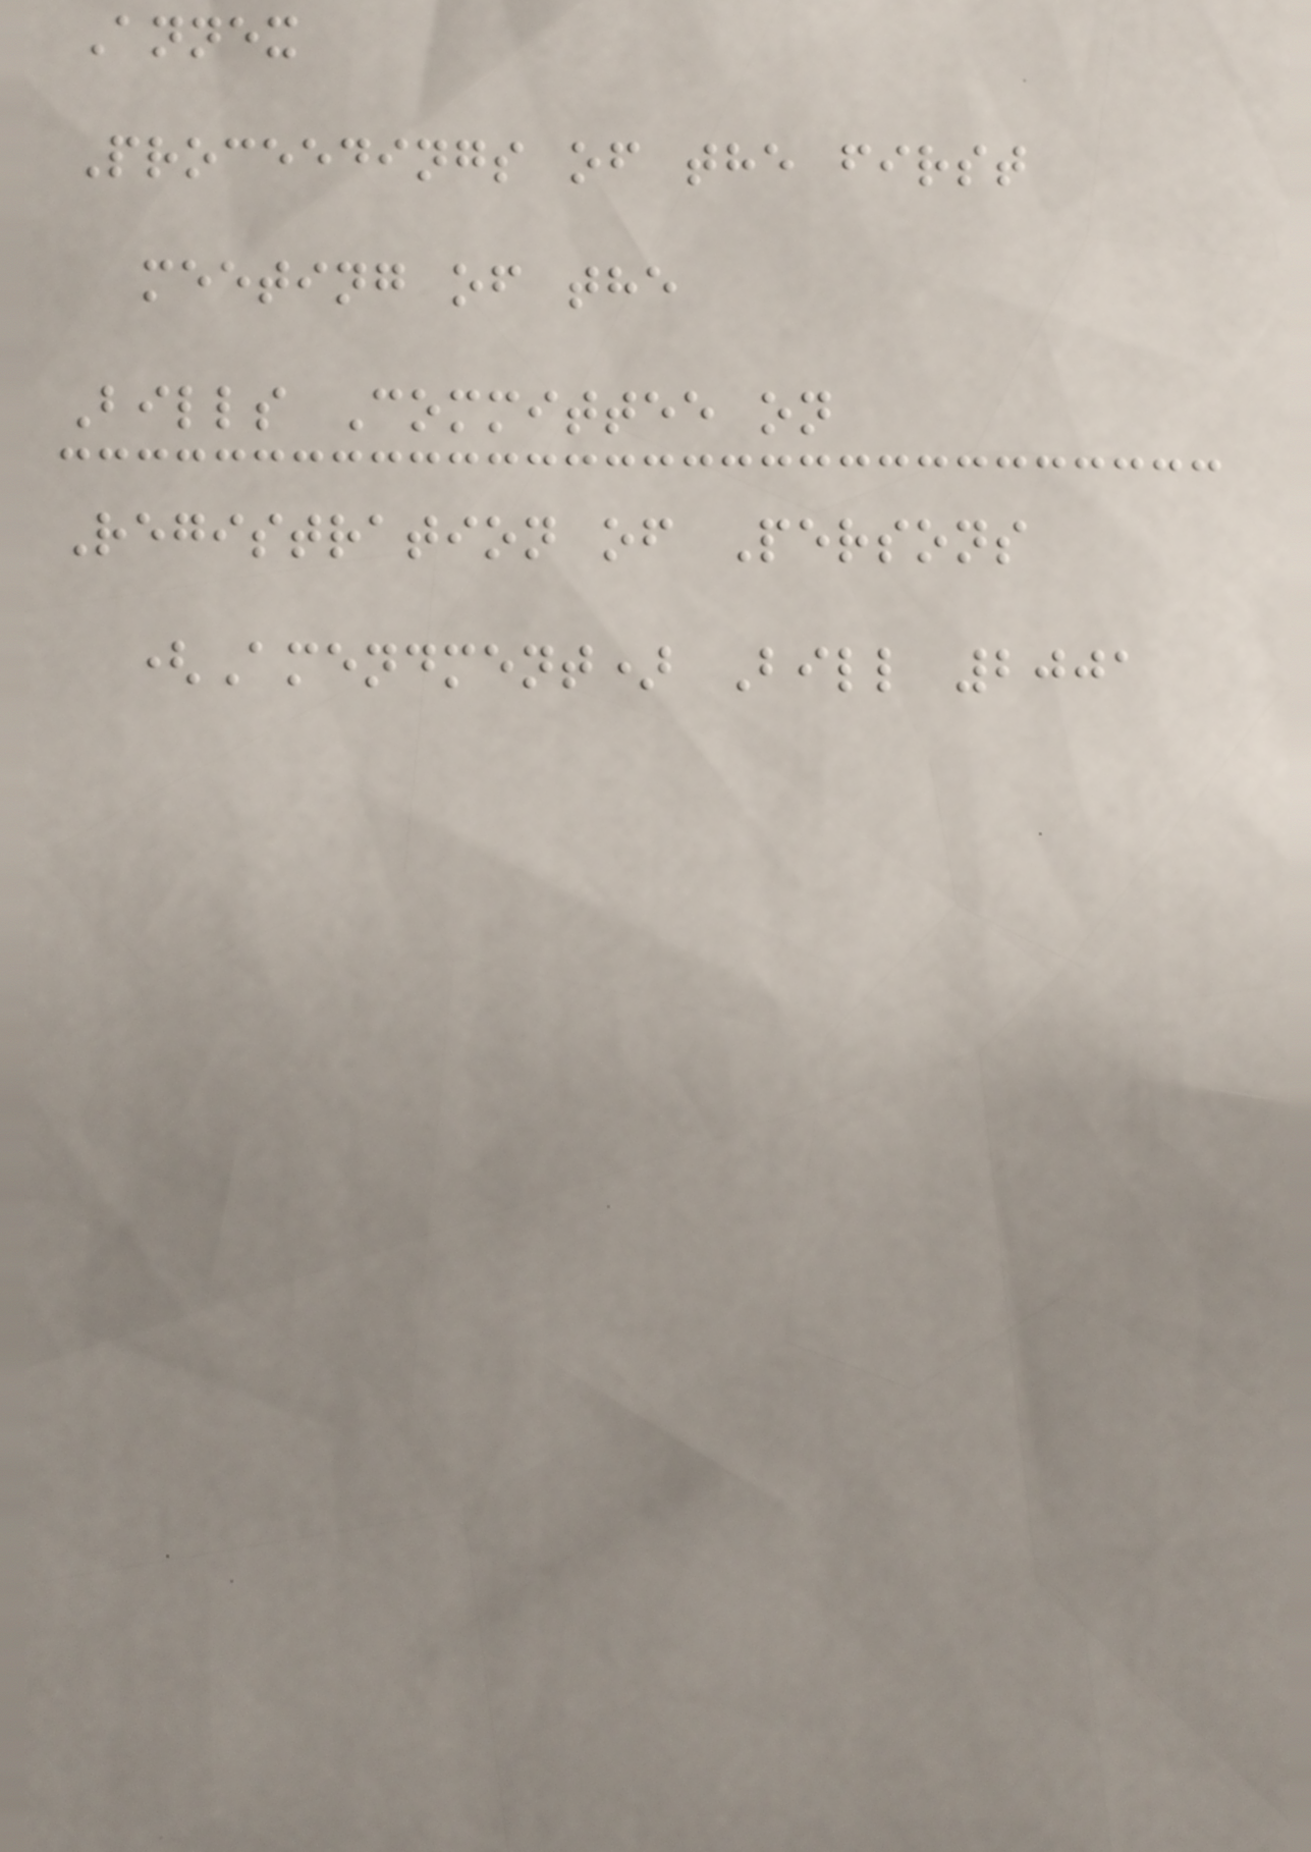Annex
Proceedings of the first
meeting of the
Bills Committee on
Registration of Persons
(Amendment) Bill 2001
